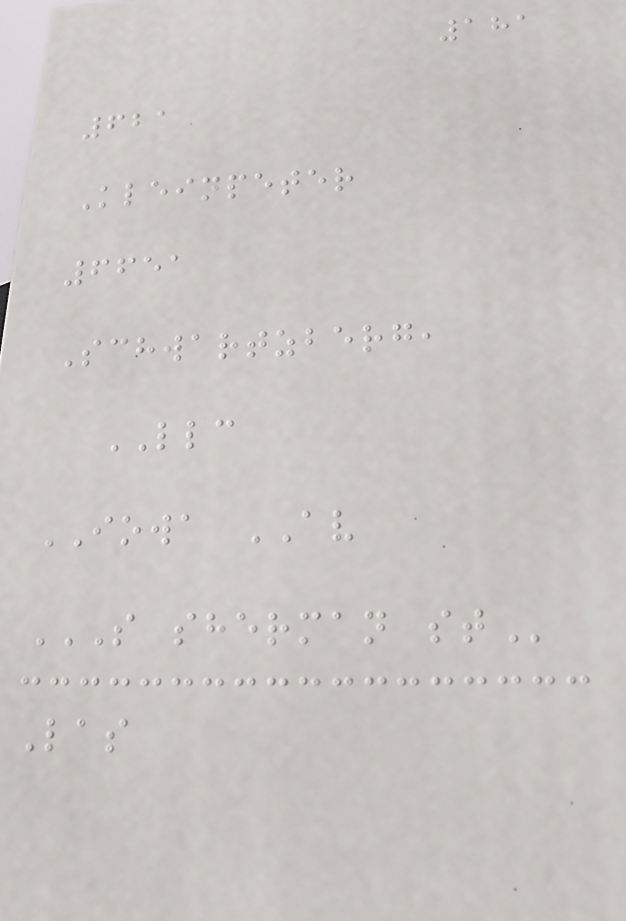181
621
Kleinpeter
6651
Schwartzberg,
LLC
IOWA AV
S SHERMAN ST
Las
